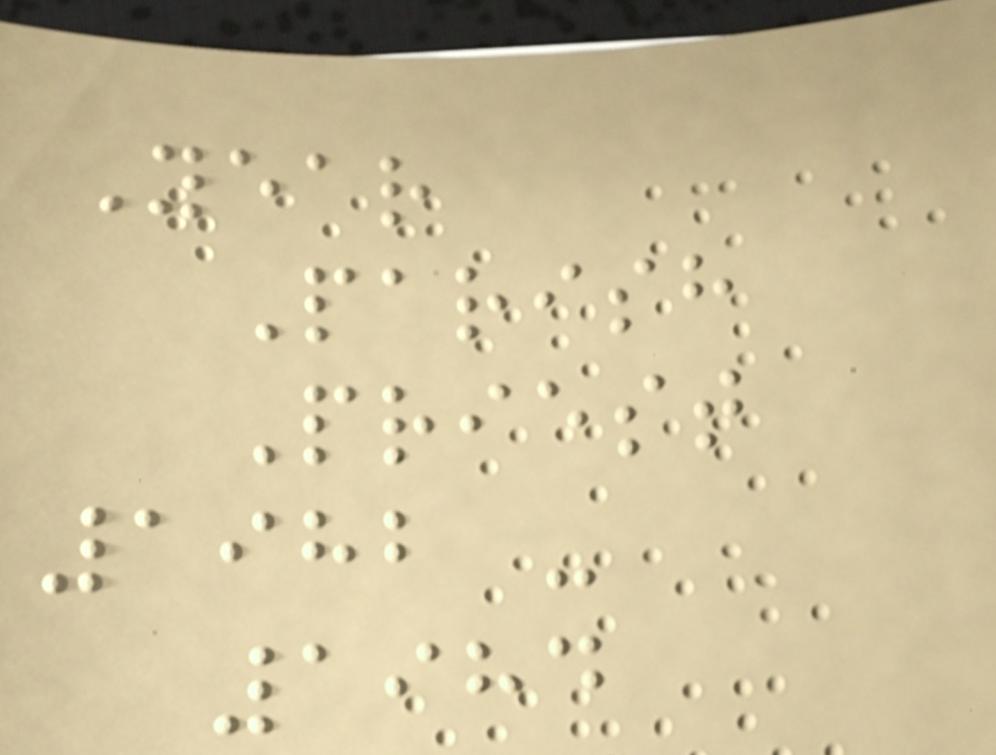Year
Parish
Priest
1982 -
1984
